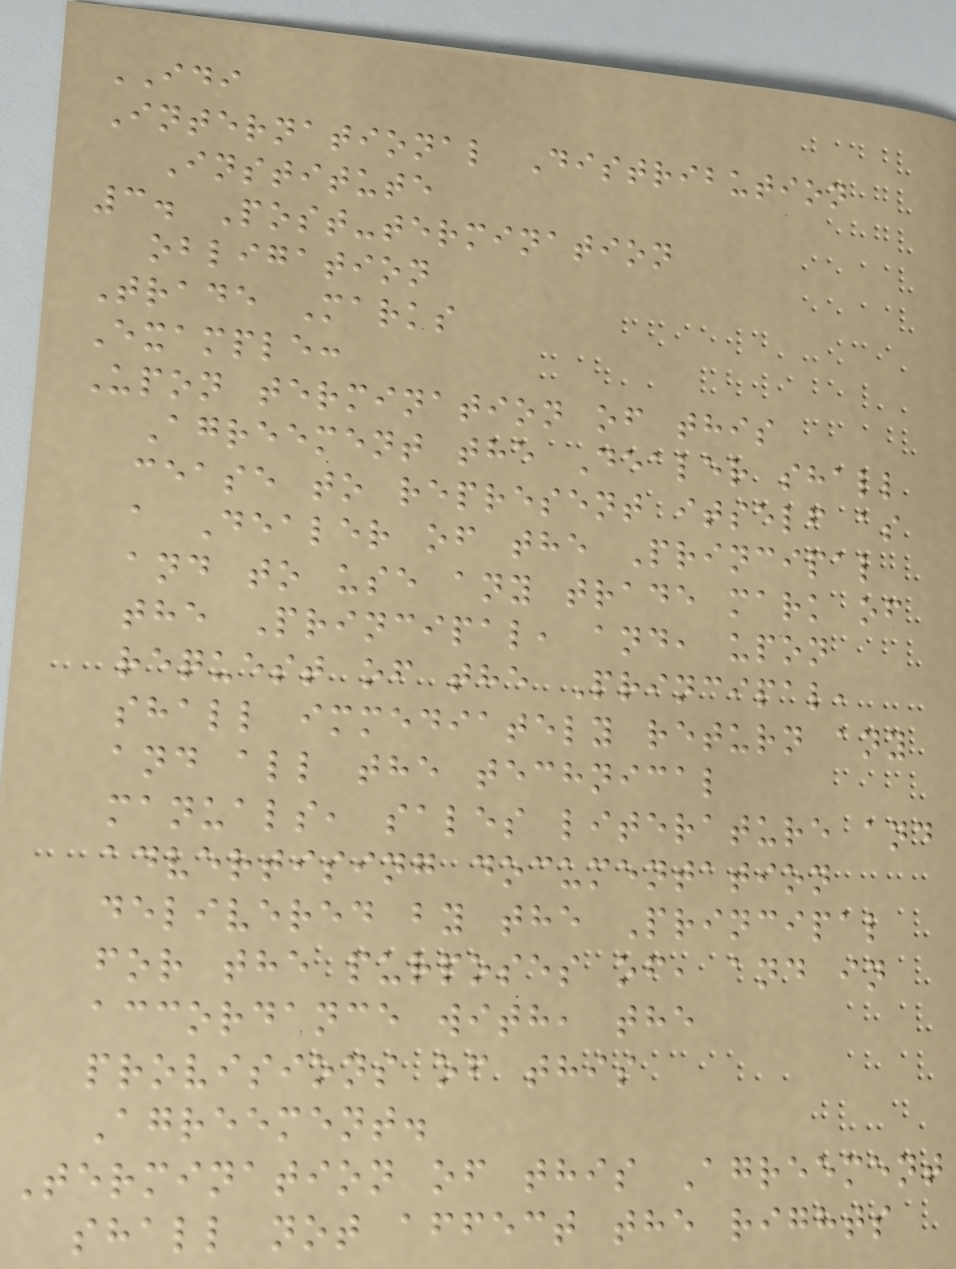IDI
International Distribution
Institute
3. Post-termination
obligation
Trade Marks
Example:
Upon termination of this
Agreement the Dealer shall
cease to represent itself as
a Dealer of the Principal
and to use any trade mark of
the Principal, and, upon
request of the Principal,
shall immediately return any
and all the technical
manuals, sales literature and
advertising documentation
delivered by the Principal
for the purposes of, and in
accordance with, the
provisions of this
Agreement.
Termination of this Agreement
shall not affect the rights
